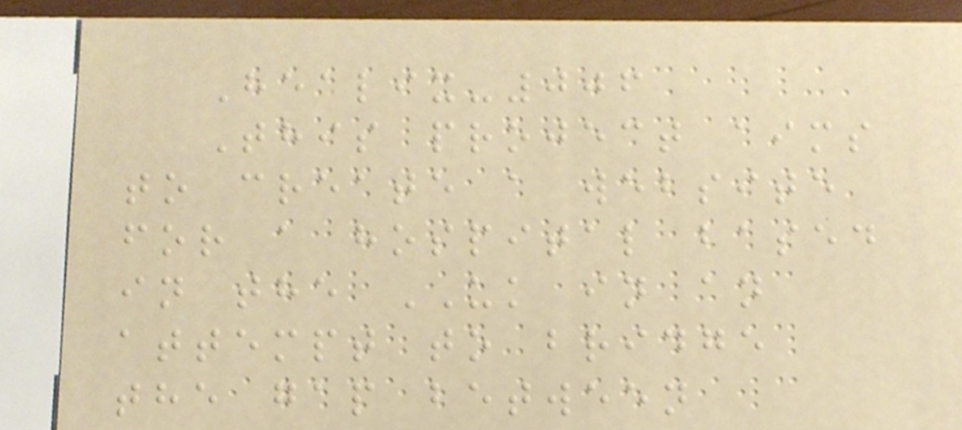Healix-006
This project aims
to create a website
for a hospital based
in the UK in an
attempt to bridge
the gap between
